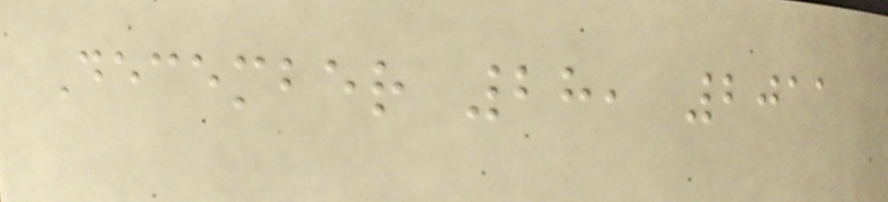December 28, 2011
